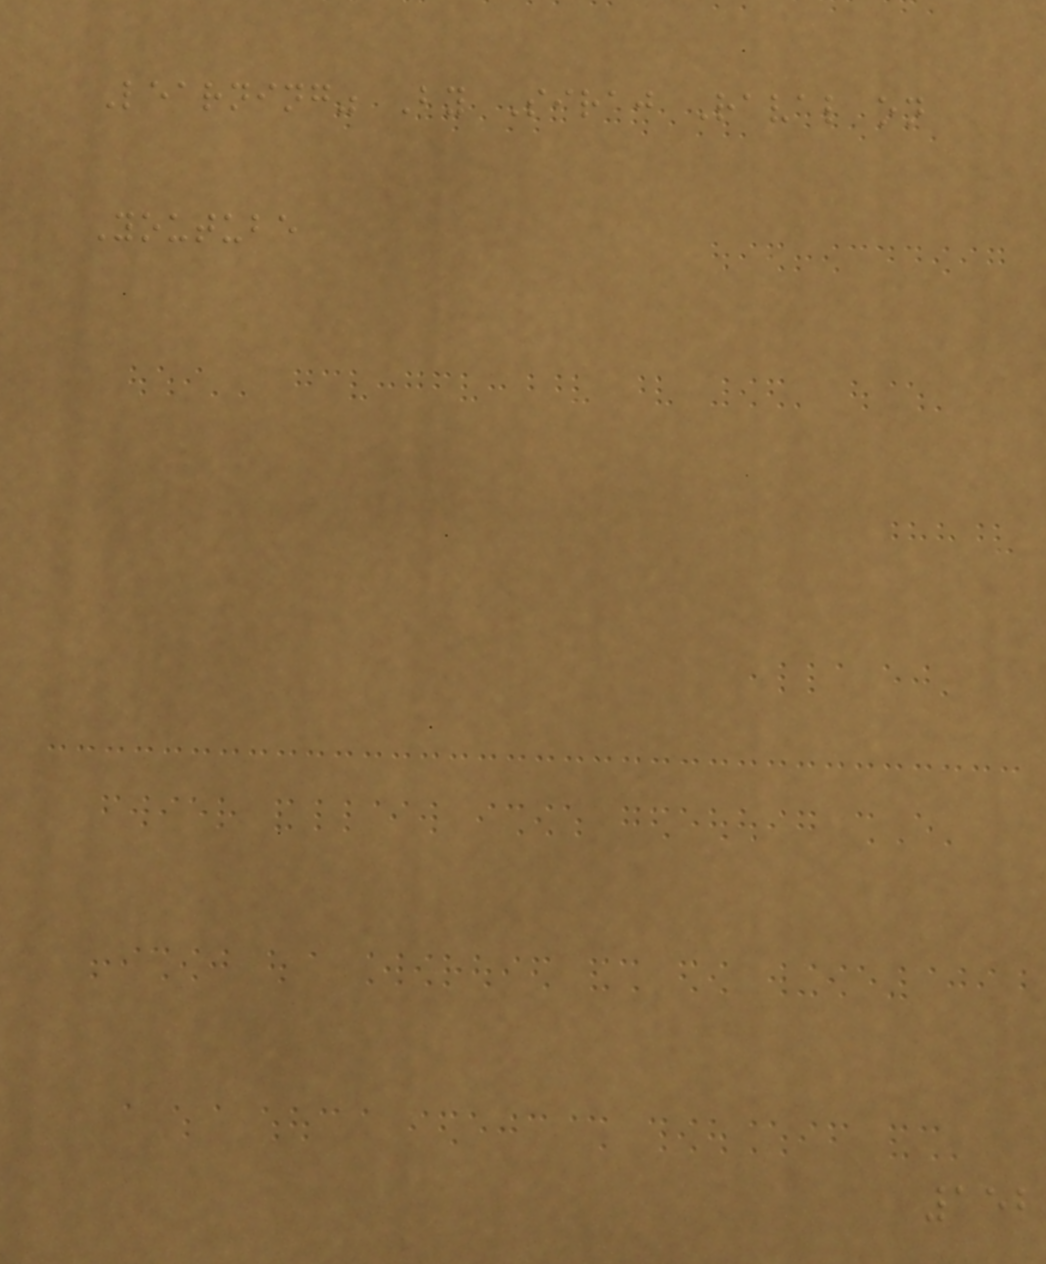Learning" By Siraj Raval on
Youtube
152
